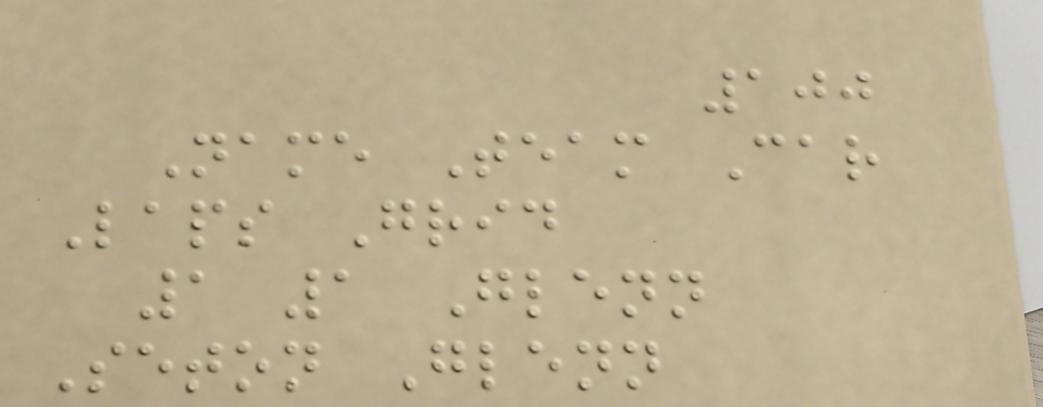100
Name Team Car
Laps Grid
1 1 Glenn
Seton Glenn
